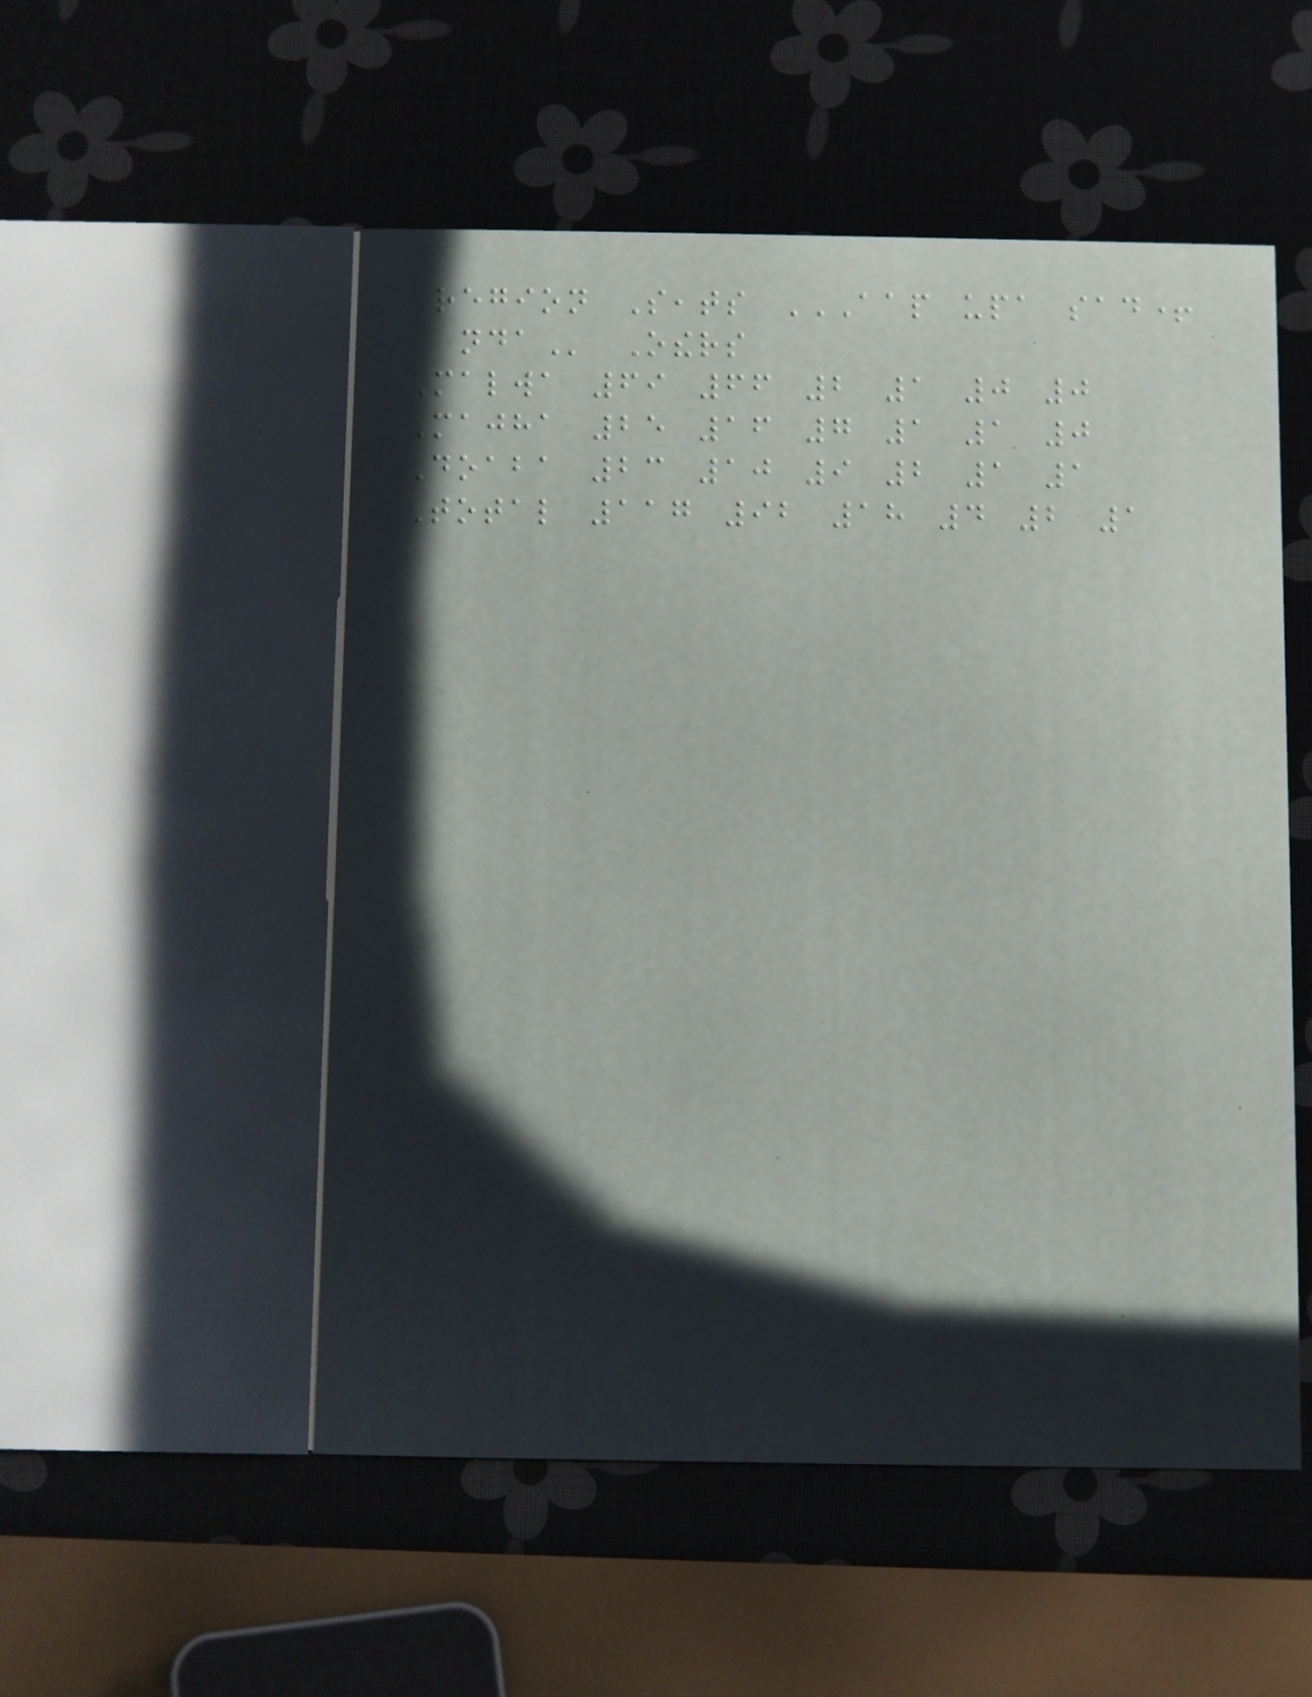Region Seats AAP UPA SAD+
NDA Others
Malwa 69 66 2 1 0 0
Majha 25 16 7 1 1 0
Doaba 23 10 9 2 1 1
Total 117 92 18 4 2 1
